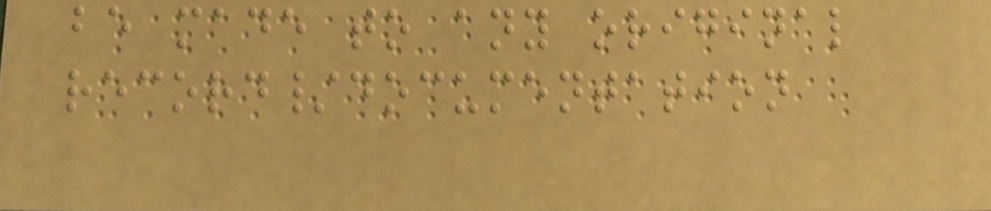be made to any original
record/documentation
